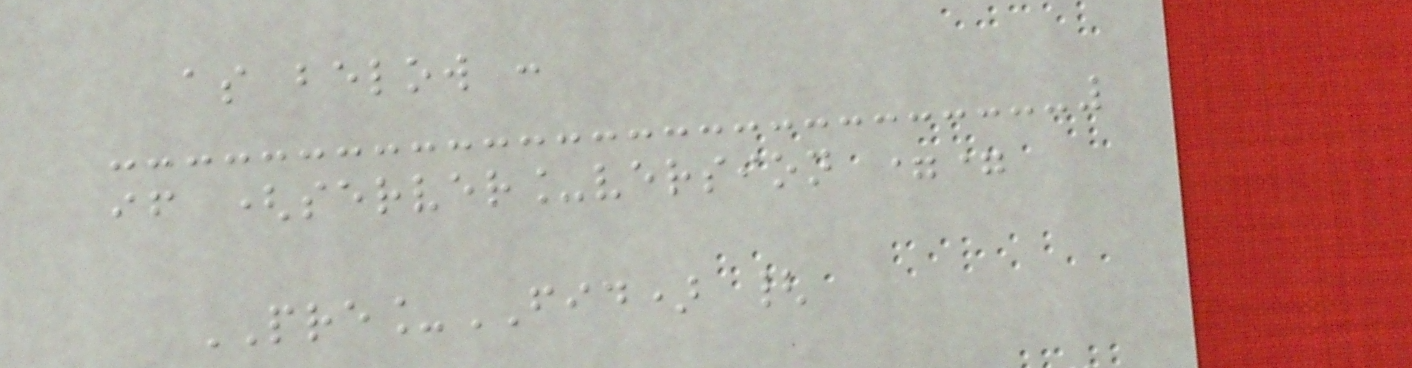as below :
if (server_version ==
PRE_FID) {
